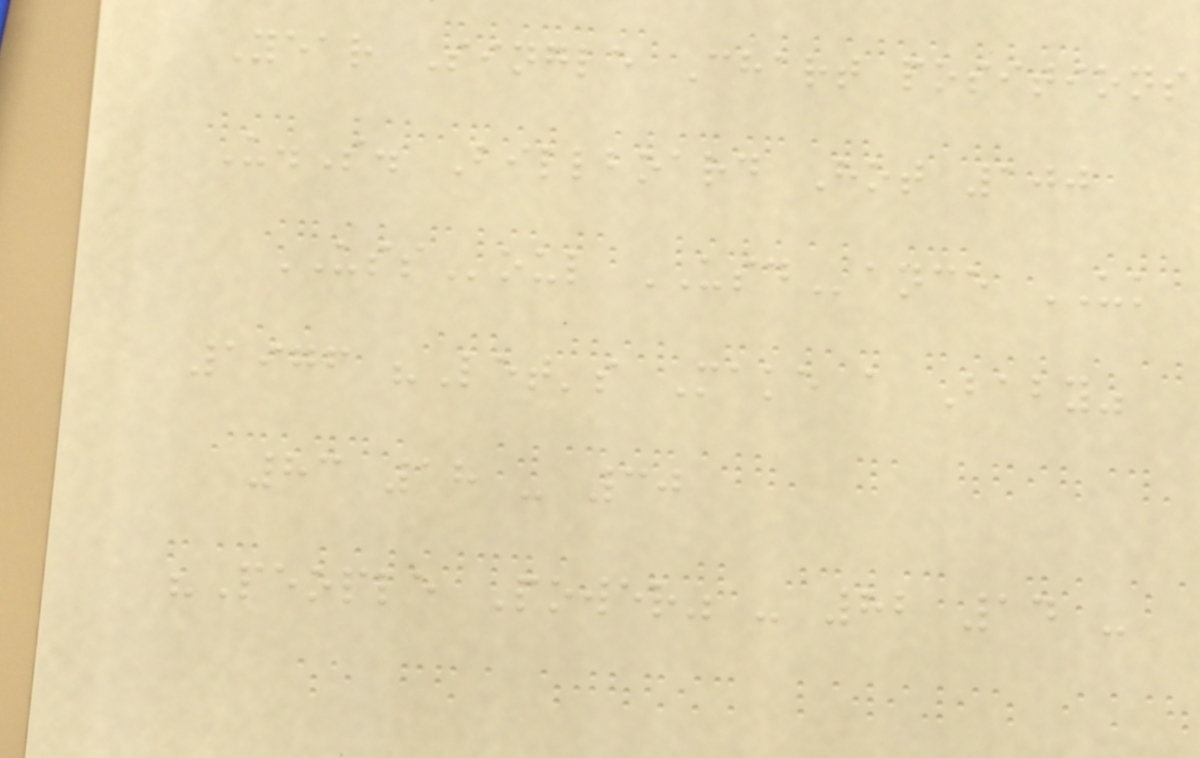Year Single Chart positions
U.S. Billboard Hot 100
USSoul USDance UK
1976 "Let's Make a Baby"
83 18 - 30
"People Power" - 82 14 -
